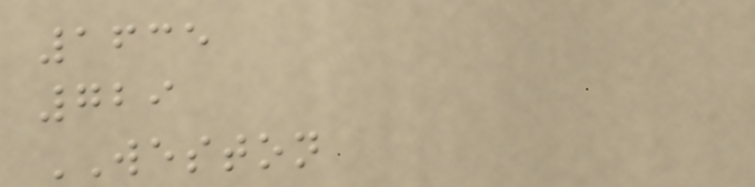1635
729
WESTON
